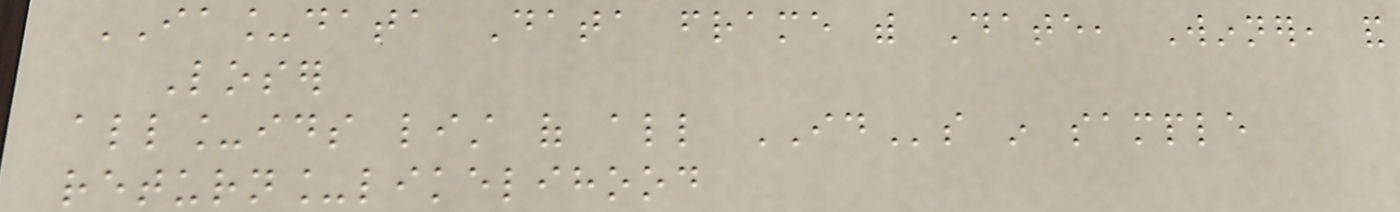IA_data Data frame with Date, Winner, and
Loser
all_ids list of all IDs in sample
return_likelihood
